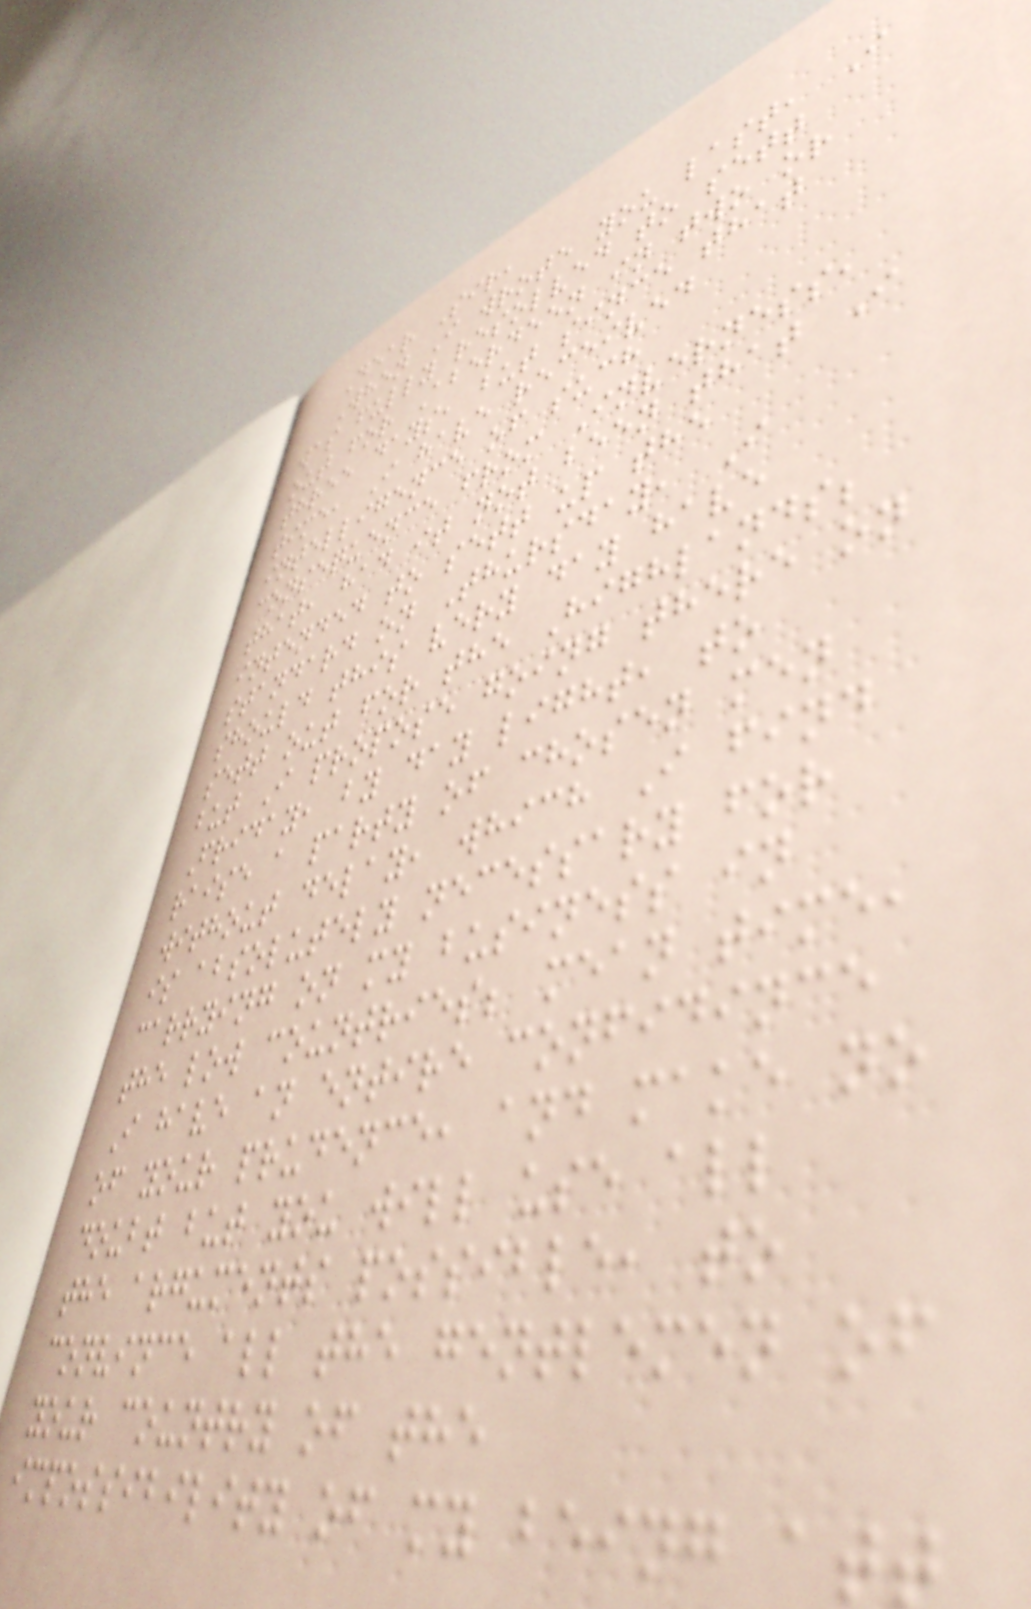Dear Sir,
When I wrote you last, I
was fully resolved to sett
out for Aberdeen in two or
three days, but since that
time, I have received
intelligence of such
consequence from Inverness,
that, had it not been that I
intended to sett up the
standard on Thursday, I
should this very day have
sett out for the Highlands;
but I propose going there on
Friday, by day light, to
raise a party of chosen men
without delay, which I find
is absolutely necessary for
carrying on my business in
the low countries; mean time,
I have an entire confidince
of your prudence, and make no
doubt but you will use all
the arguments possible, to
convince all the gentlemen of
your country of the
impossibility of my being att
